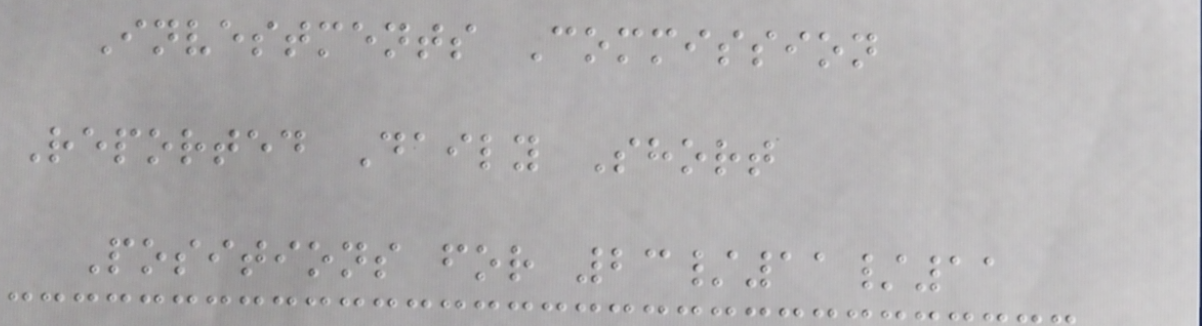Investments Commission
Reported Daily Short
Positions for 23/11/11
